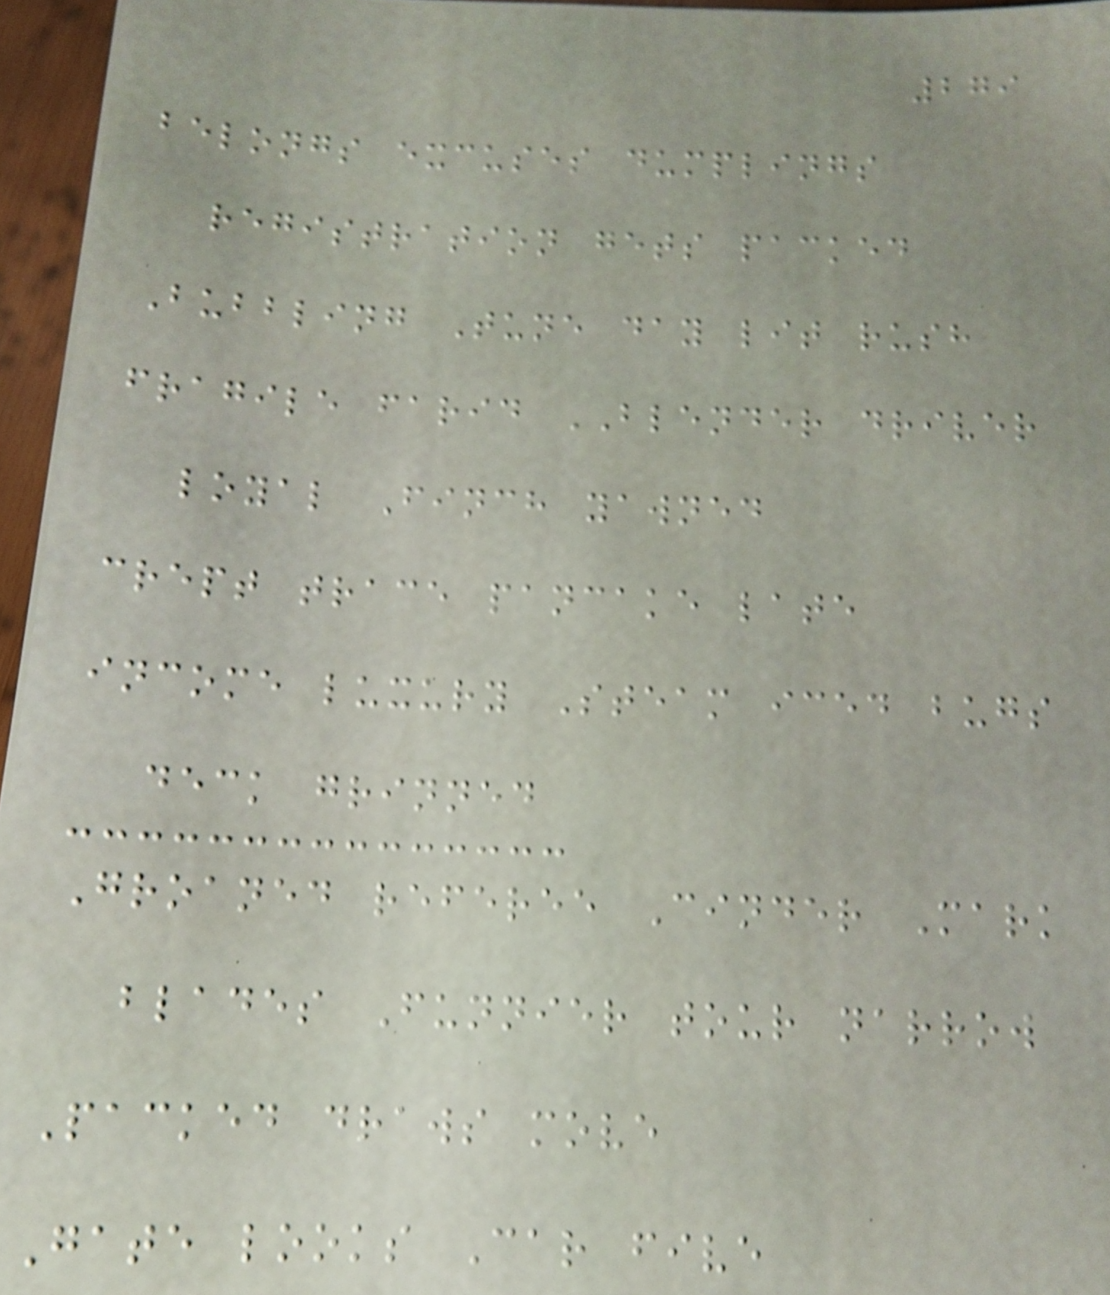279
belongs excuses dumplings
registration gets packed
Bubbling Tune day lit rush
fragile farid BLENDER driver
loyal Finch yawned
crept trace pancake late
income luxury Steam iced bugs
deck grinned
Groaned referee Cinder Mark
blades Funnier tour narrow
Packed draws move
Gate looks Car five
